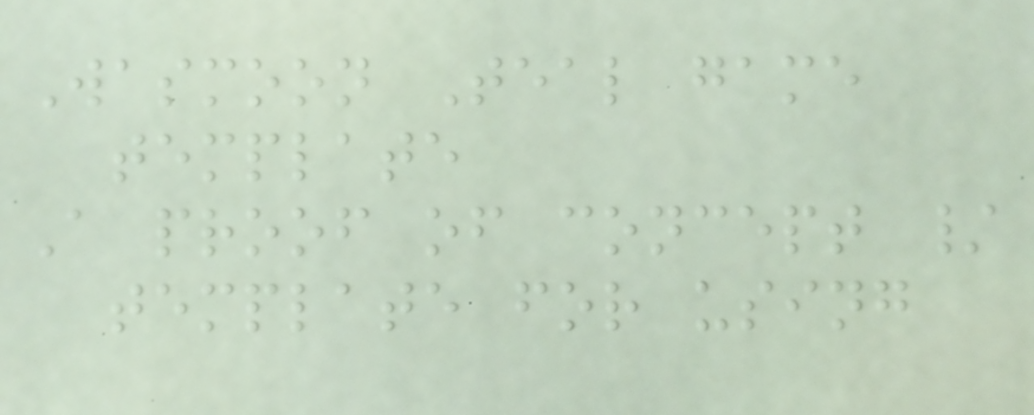Wasmoon Teal game
template
A proof of concept /
template for using
